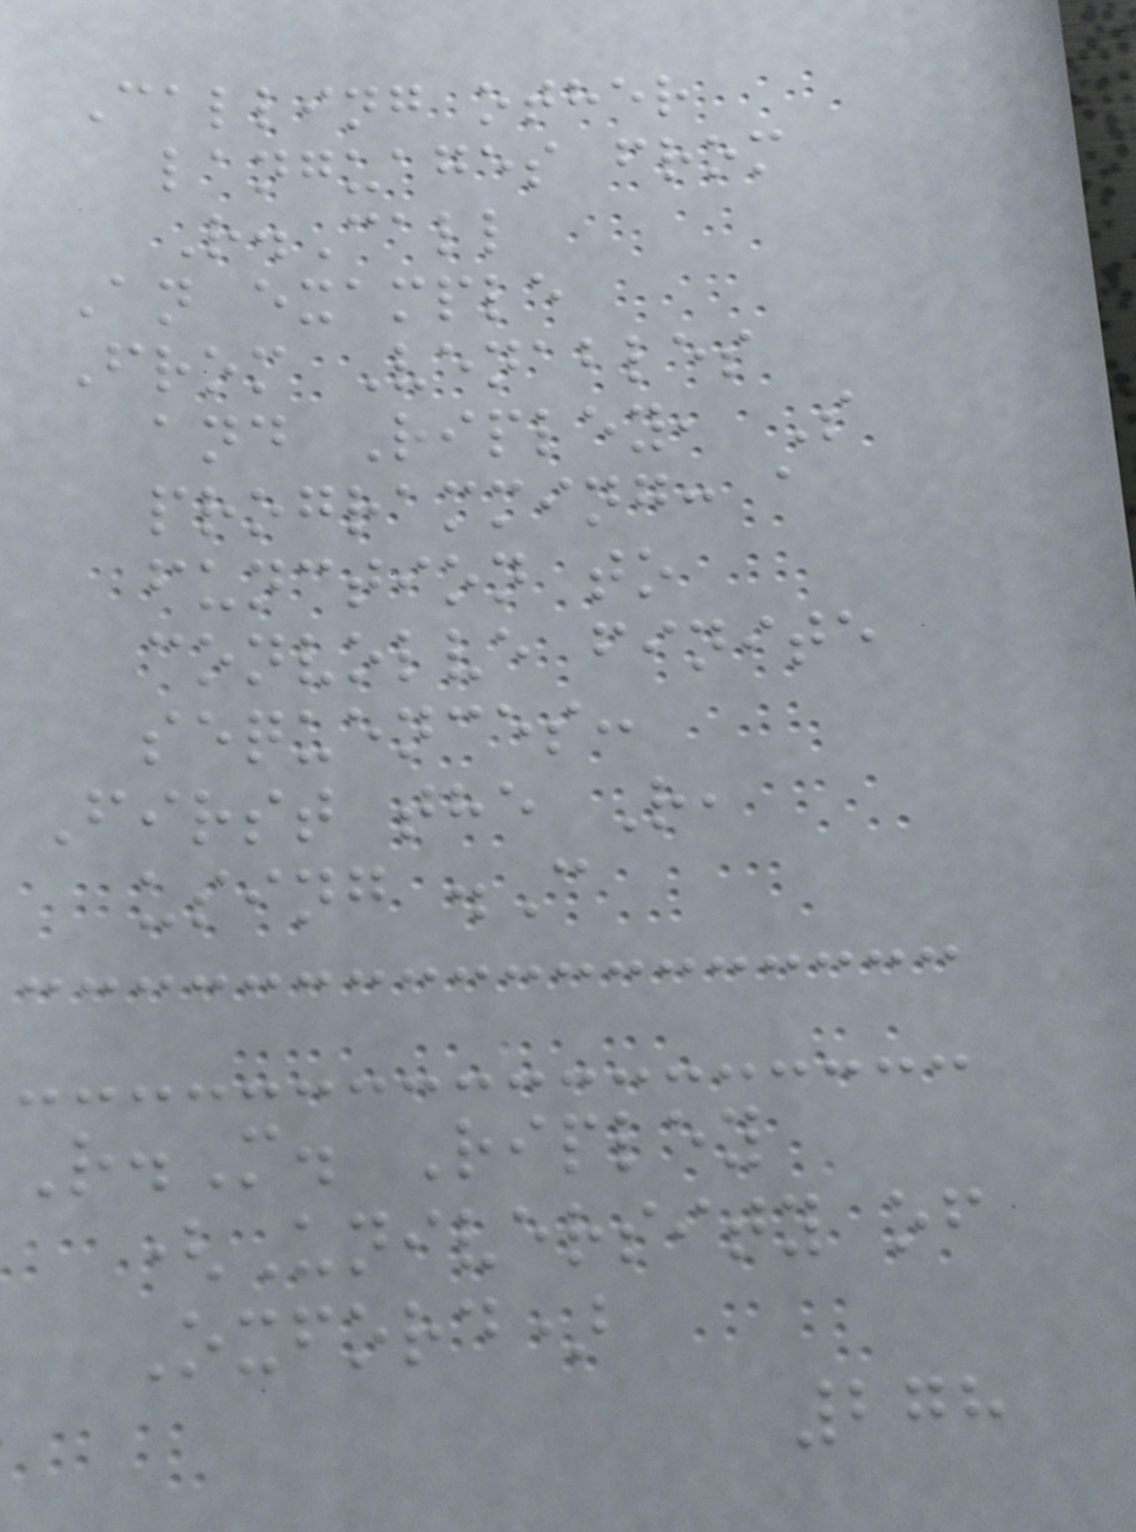Calling other
languages from
R.Call
An example
From Venables
and Ripley, S
programming: a
function to
convolve finite
sequences:
First the R,
using .C
R.M. Ripley
(University of
Oxford)
278
